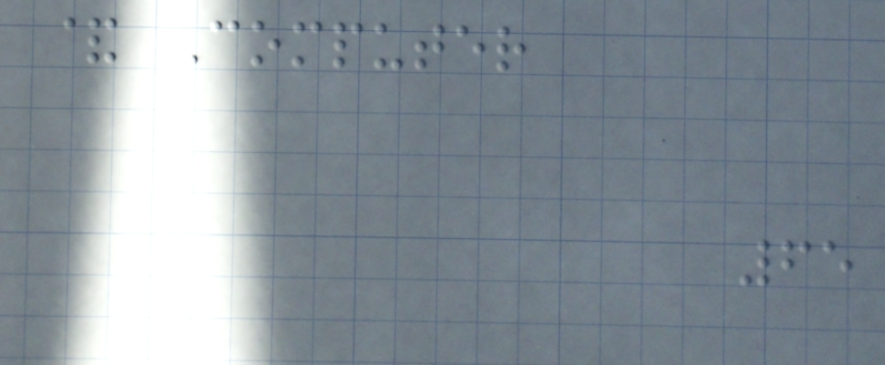& Computer
65
